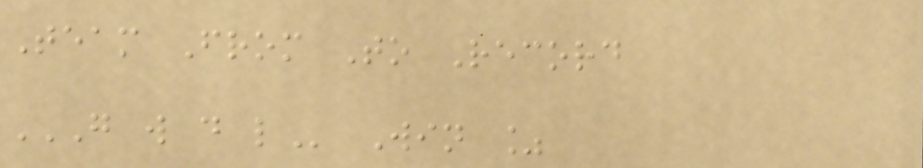Team From To Record
G W D L Win %
